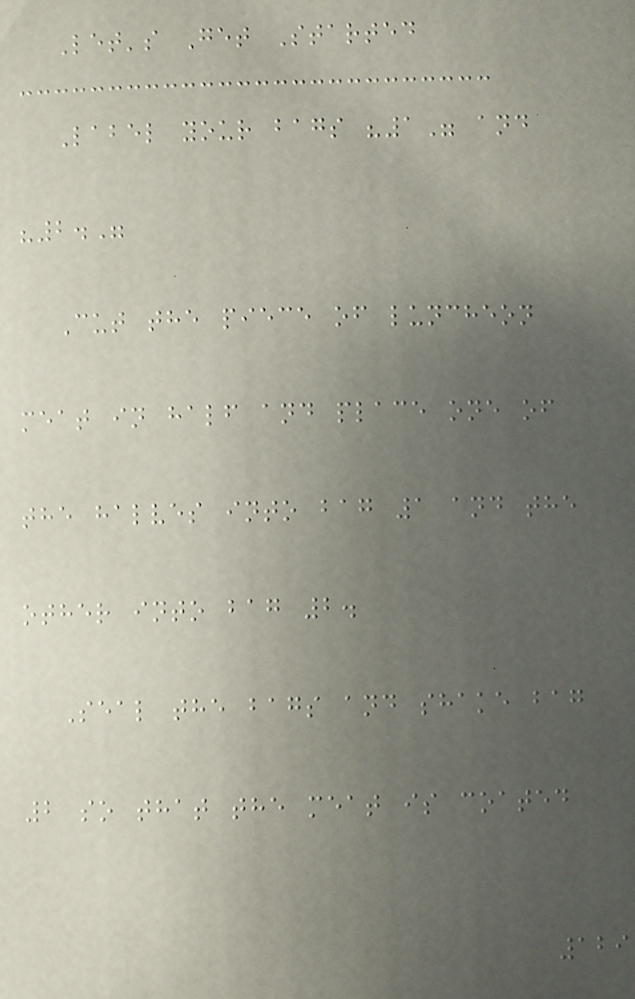Let's Get Started
Label your bags "1" and
"2."
Cut the piece of luncheon
meat in half and place one of
the halves into bag 1 and the
other into bag 2.
Seal the bags and shake bag
2 so that the meat is coated
129
